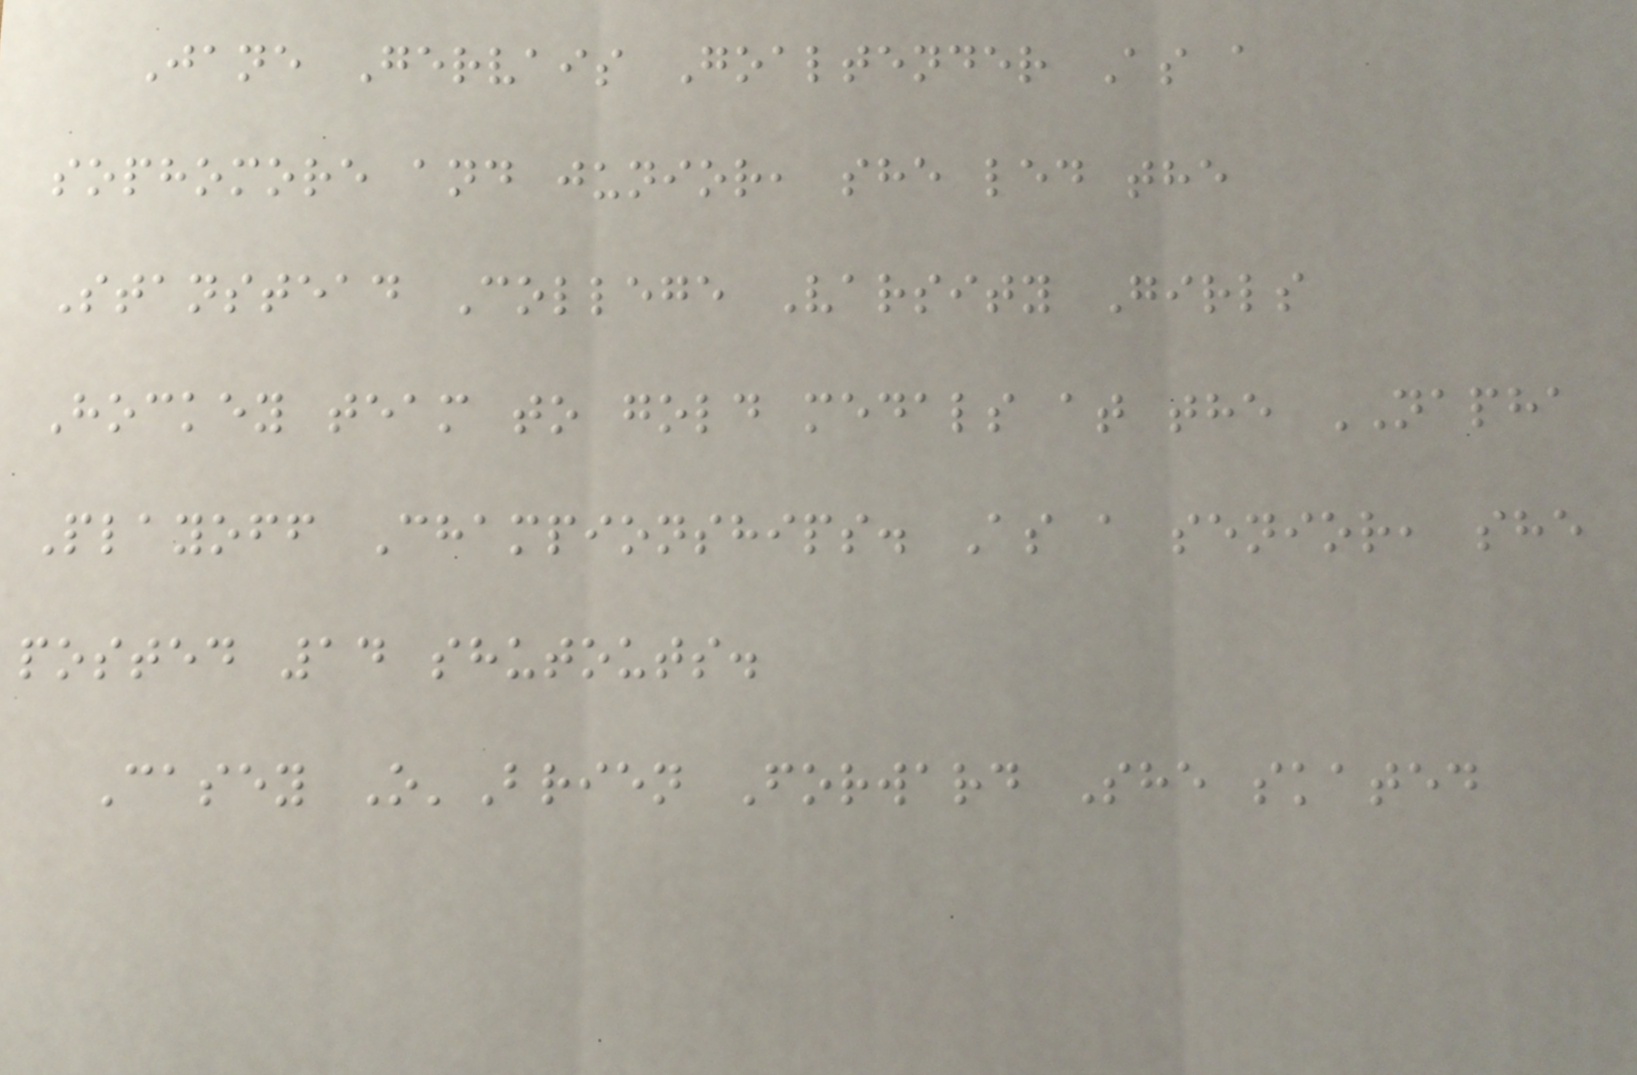Jane Gervais Goaltender As a
sophomore and junior, she led the
Stanstead College Varsity Girls
Hockey team to gold medals at the NAPHA
Playoff Championships. As a senior, she
posted 14 shutouts.
Casey O'Brien Forward She skated
